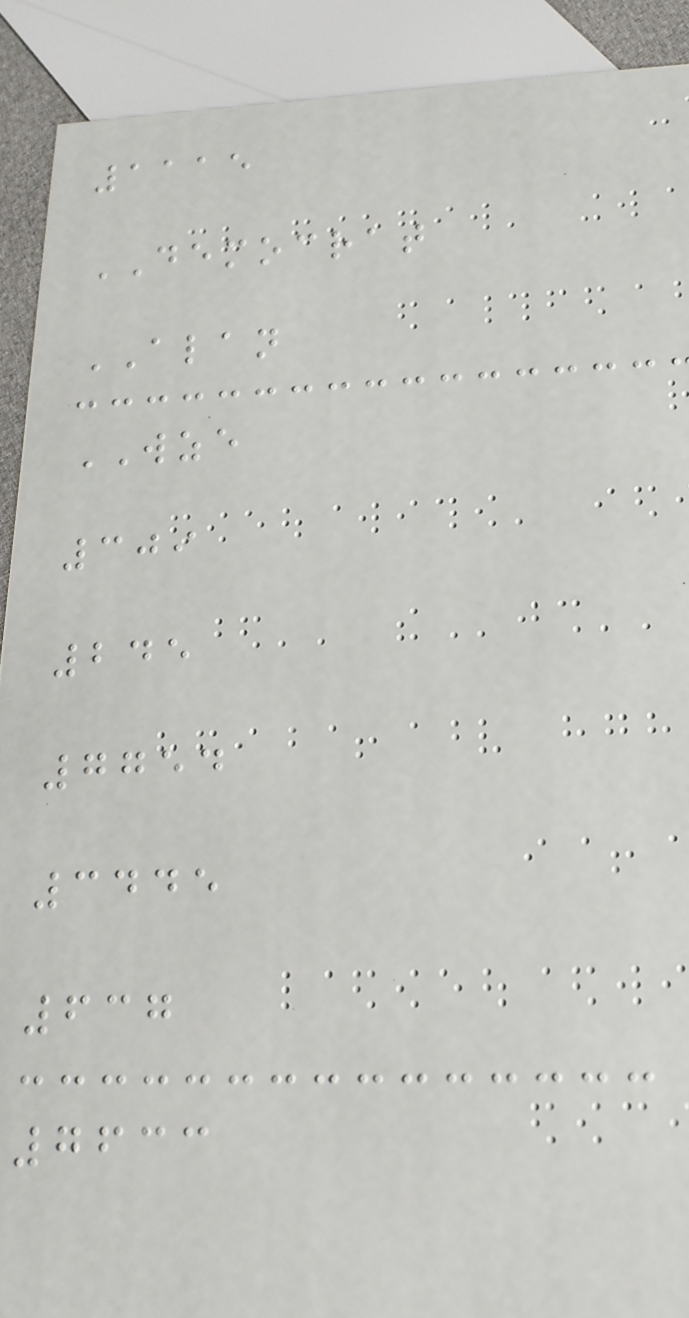1115
DEMOCRAT
ALAN
WZE
309
245
7754
3445
637
7633
